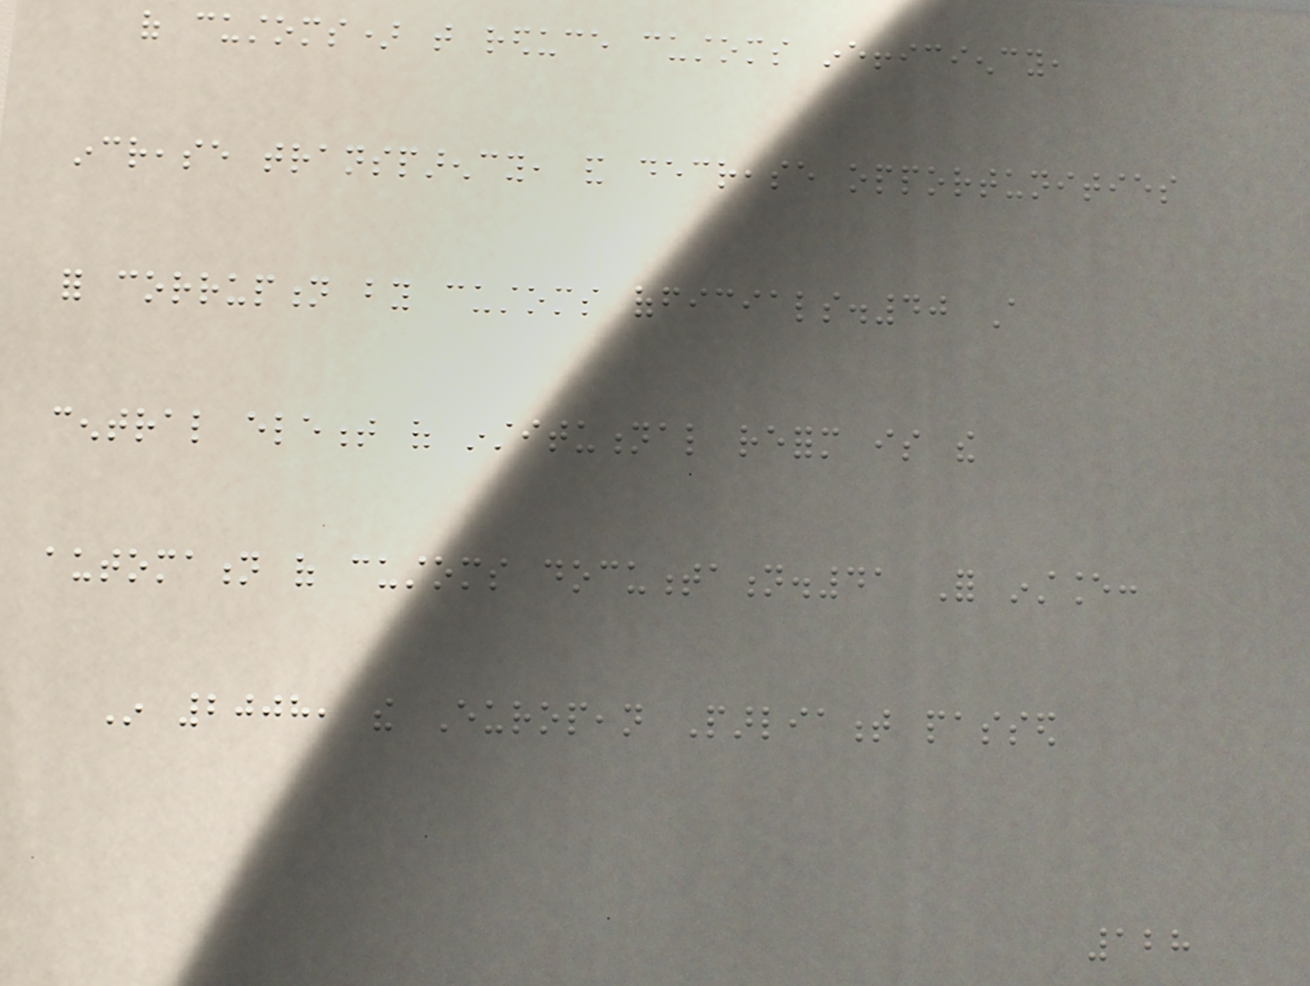of customs) that reduce customs inefficiency,
increase transparency, and decrease opportunities
for corruption by customs officials.40 A
central element of institutional reform is the
automation of customs documentation.41 For instance:
In 2008, the European Parliament passed
128
